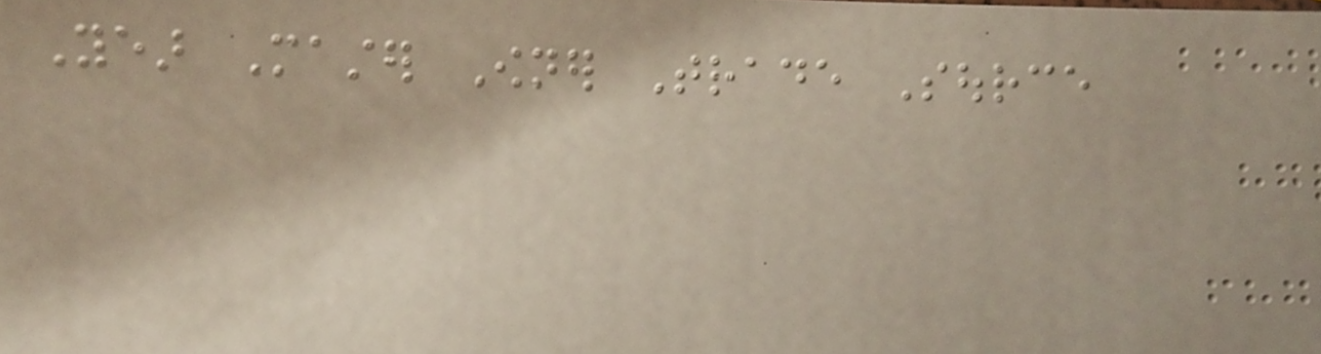Year Master Owner Trade Source
